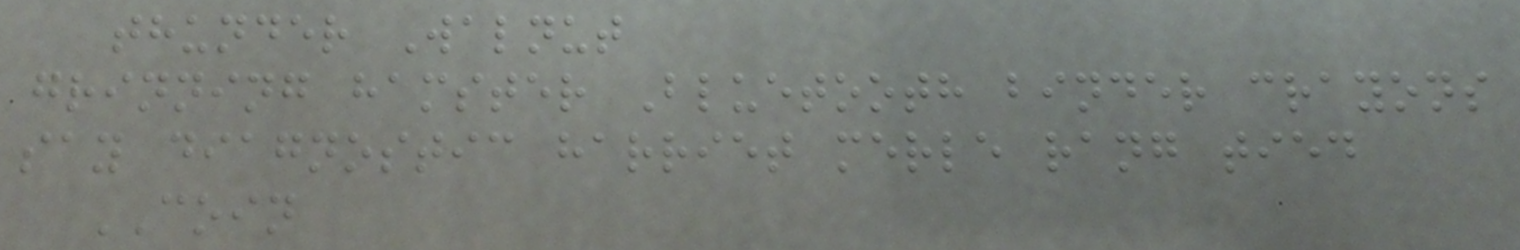thunder Walnut
grinning hamster Bluetooth binder crayons
say diagnostic harriet merle rang tied
COIN
